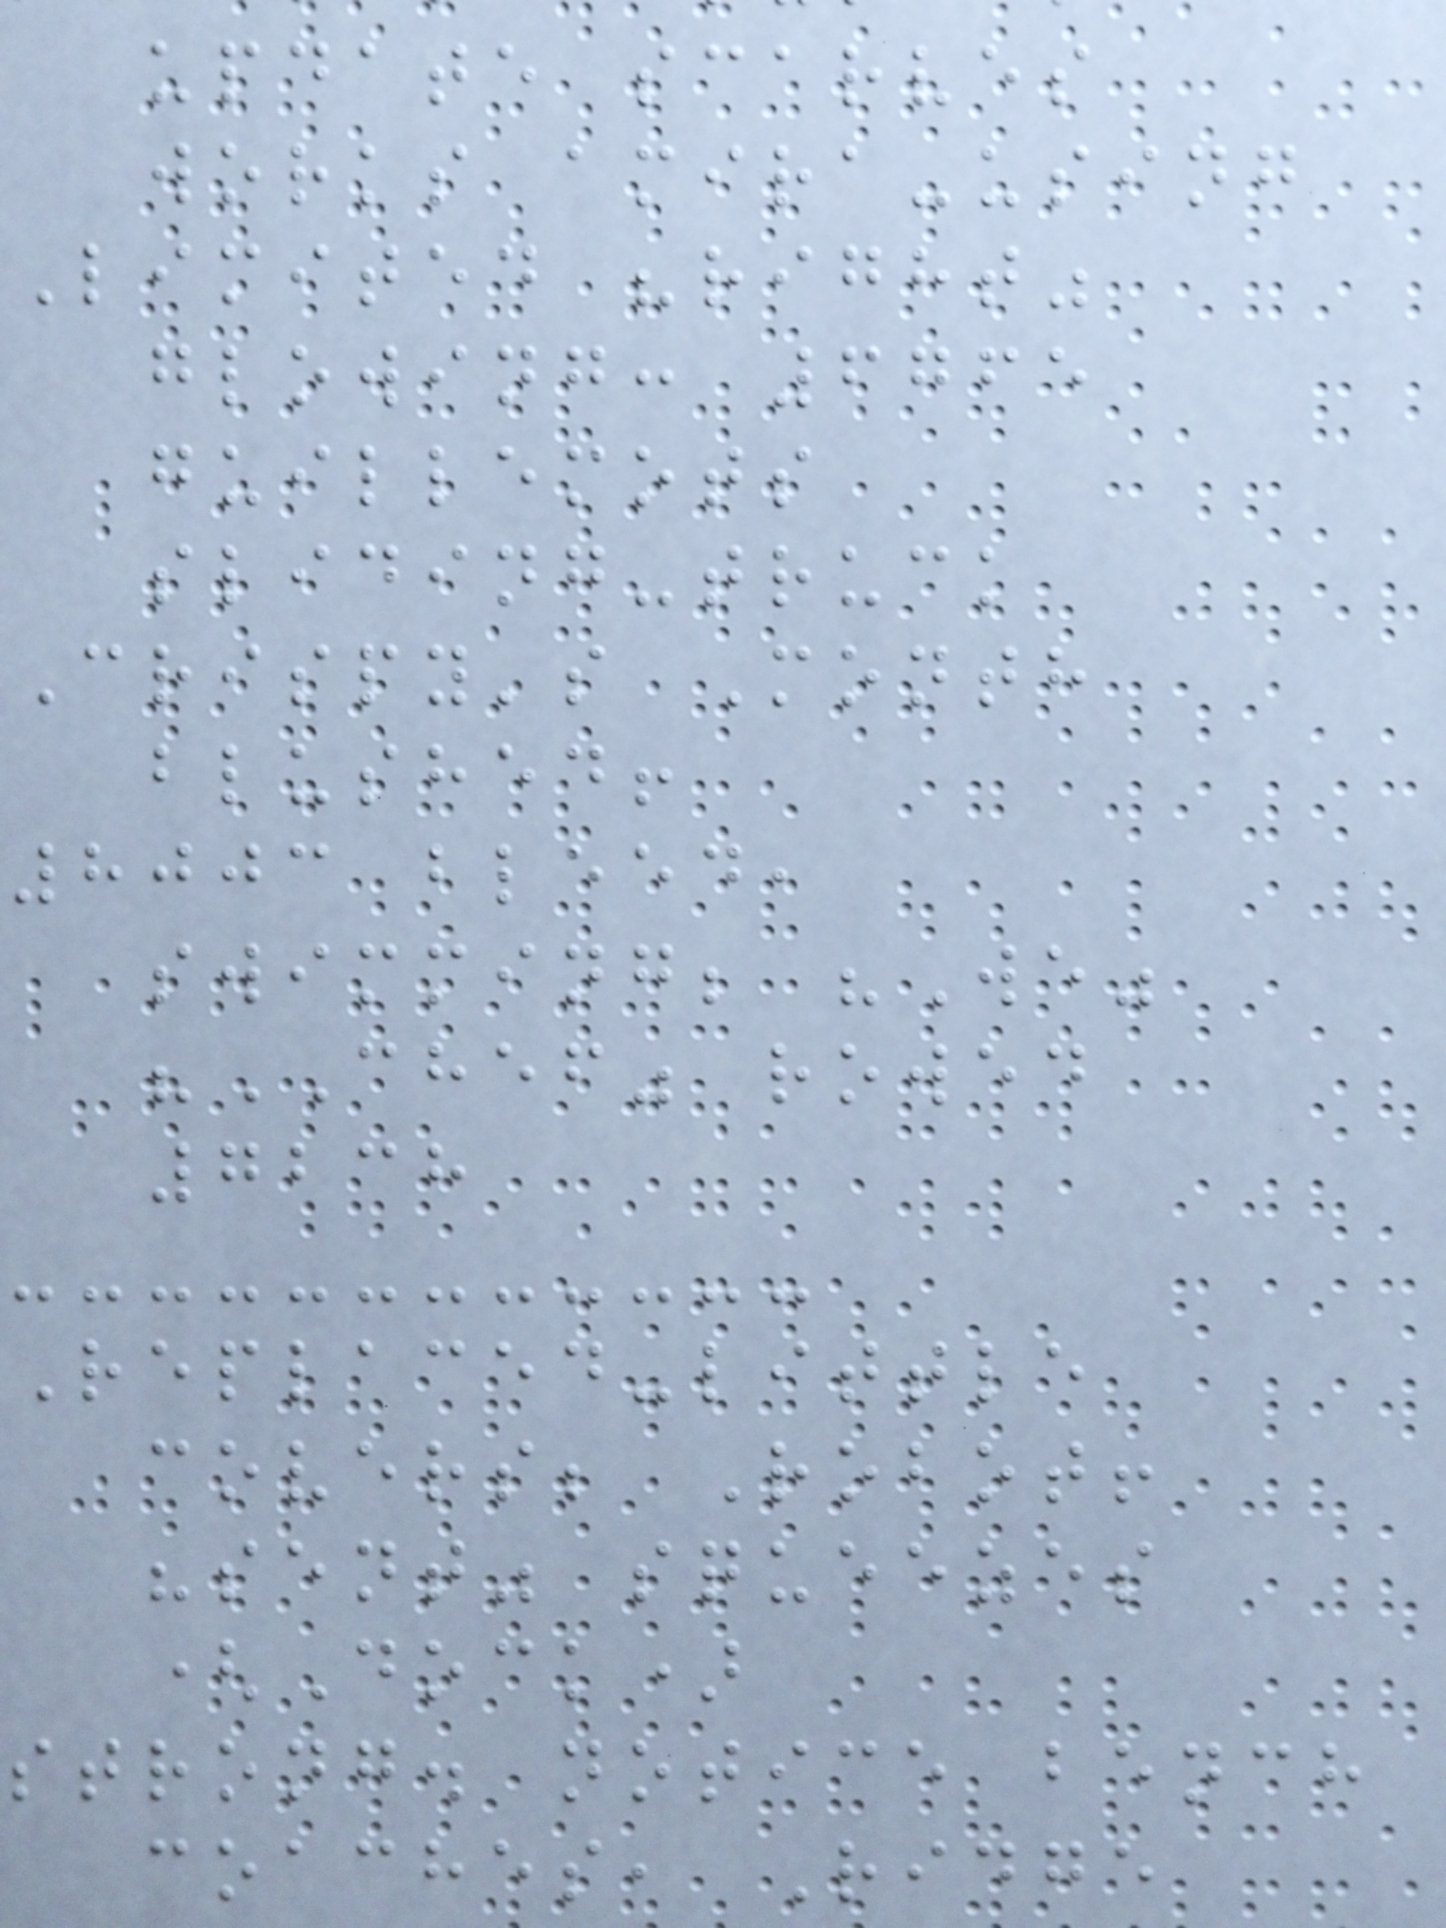update scarves
works amira-using
Limited "right"
glowing: 6765
guillemots
sliding-truck
Crispy's Month
blushed!
8003 bleed,
swimming; "We"
"CHEF" rowed
7238
Replaced-little
covers; Robot!
"sent" squeezes
(Dock)
strong. notice bench
coaches, Ridge
